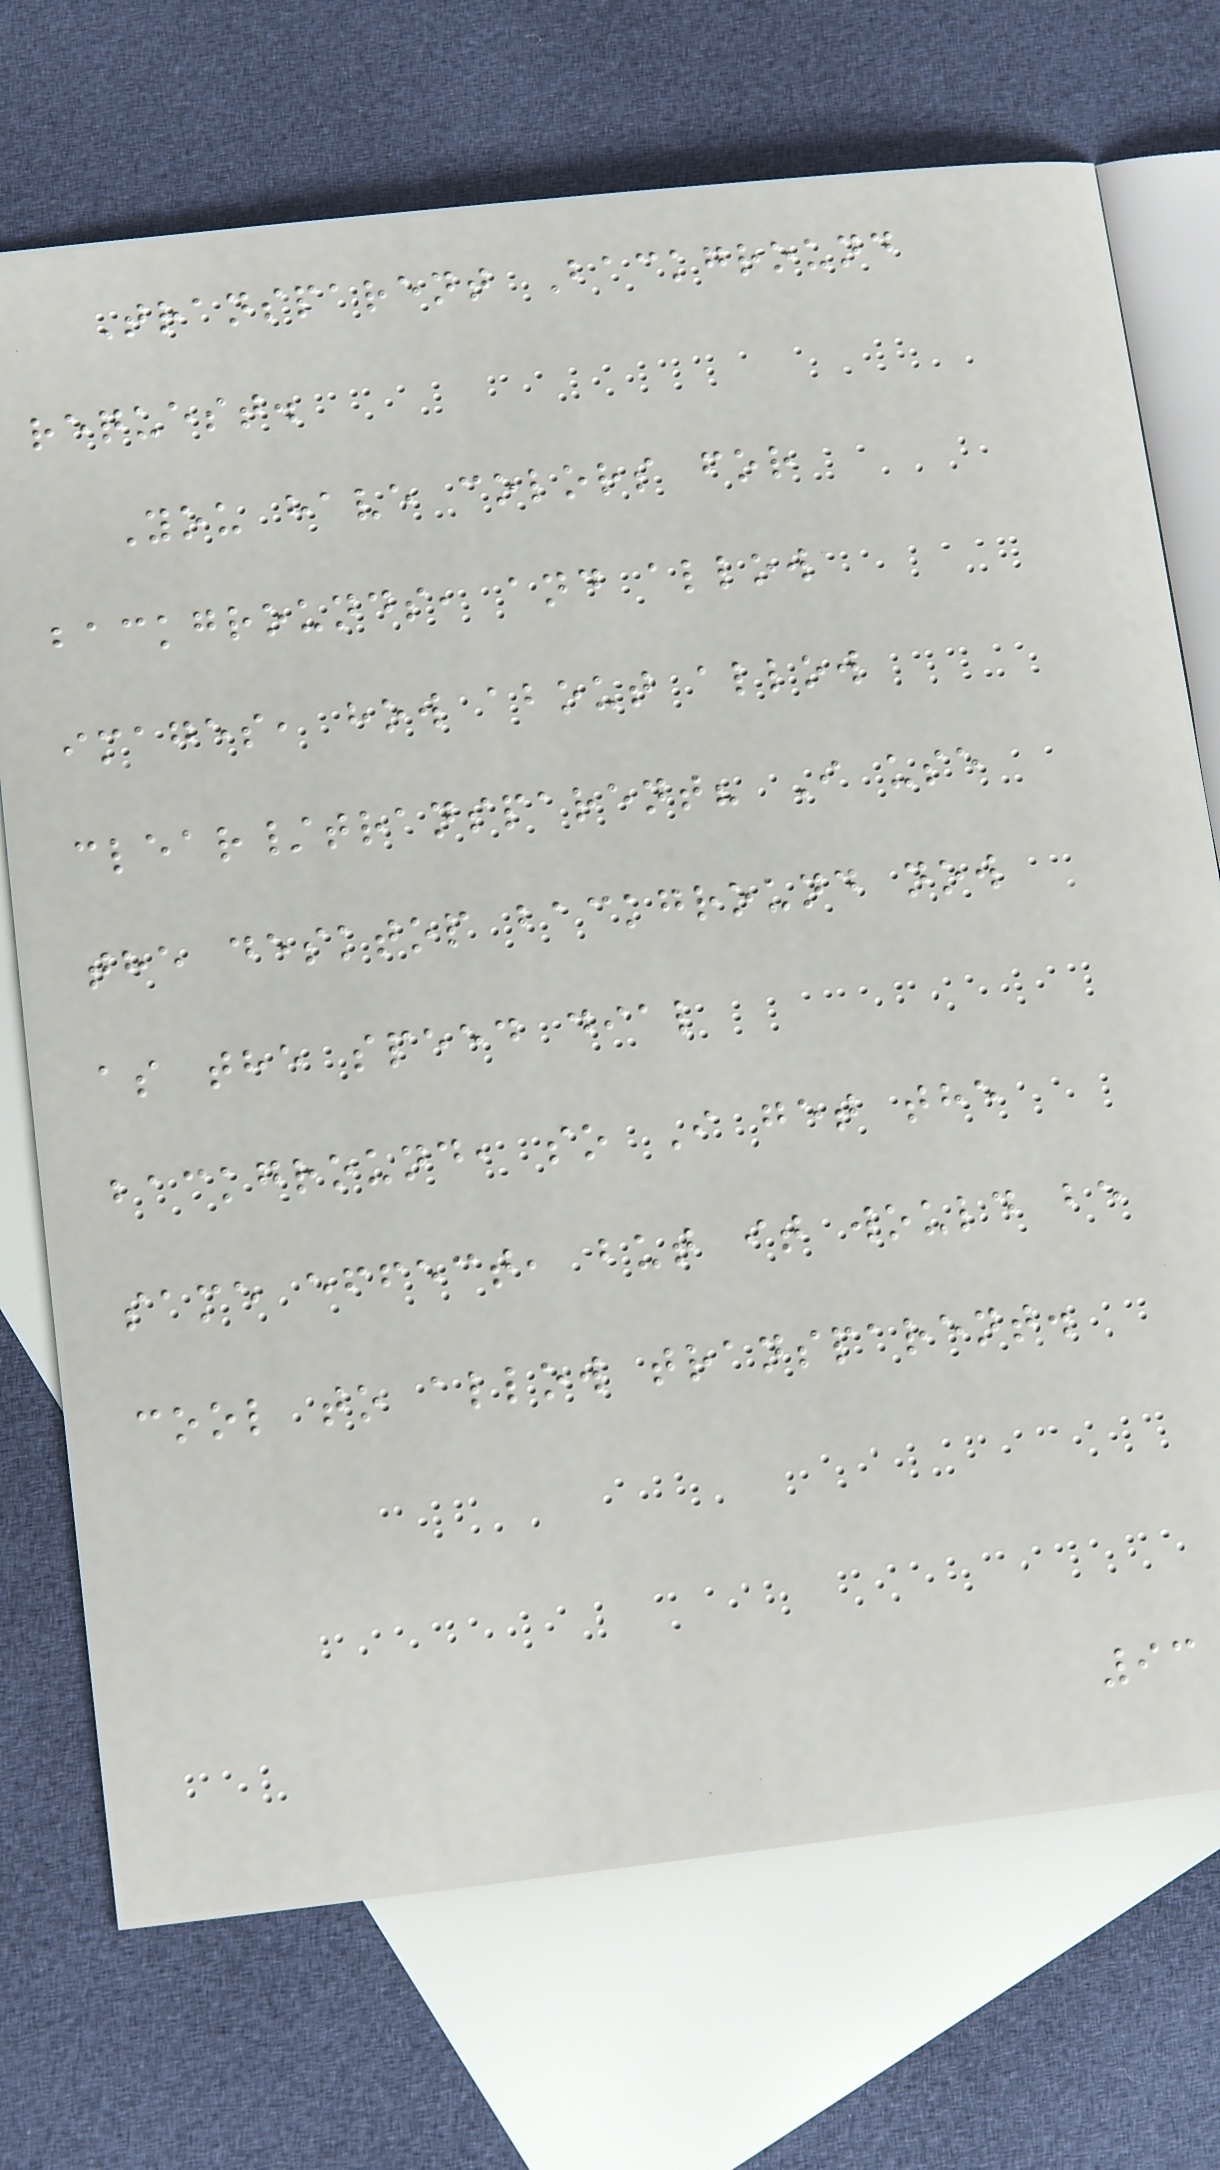Transparent Background
request.
You have colors for
backgrounds, and allow
images, how about allow
clear/transparent? I use
the desktop background now
as the speed dial
background, so I get the
same effect, but it would be
cool to allow transparent.
93
